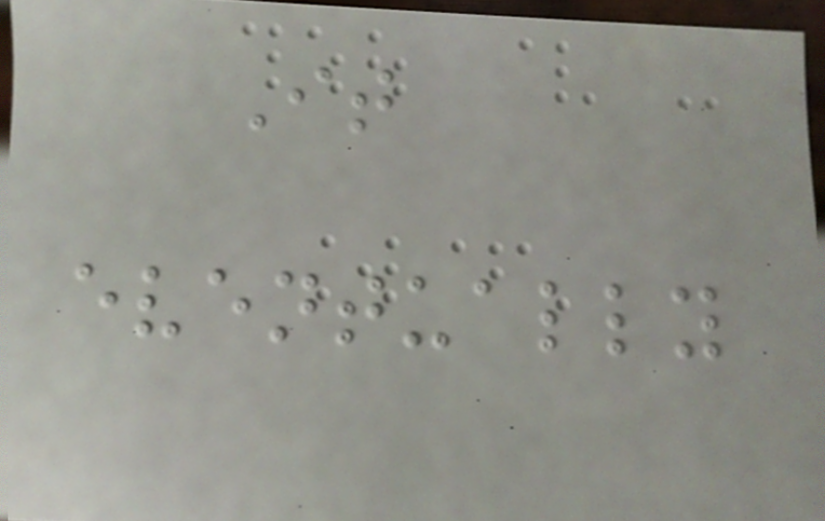It
eventually
